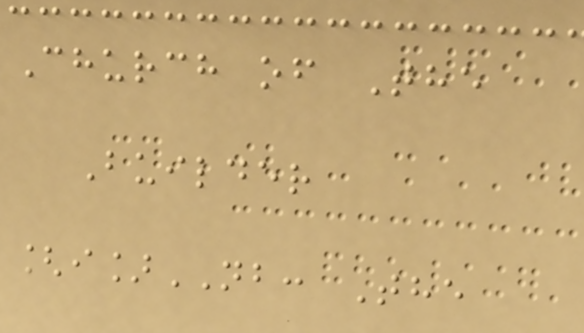Church of The
Builder
[i]NB: The
